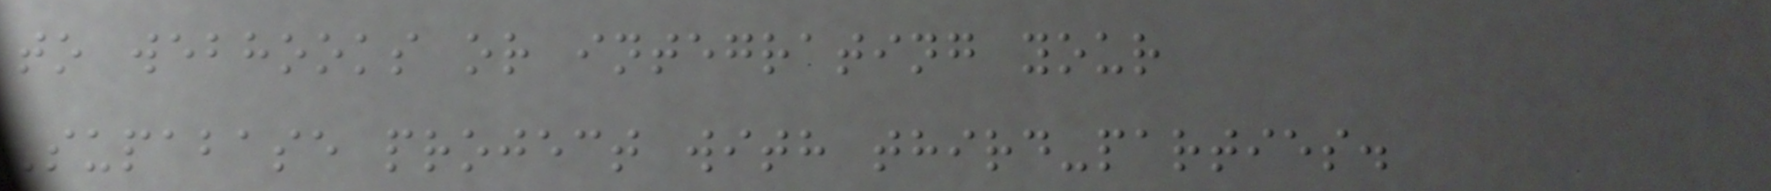to webhooks or integrating your
Supabase project with third-parties.
